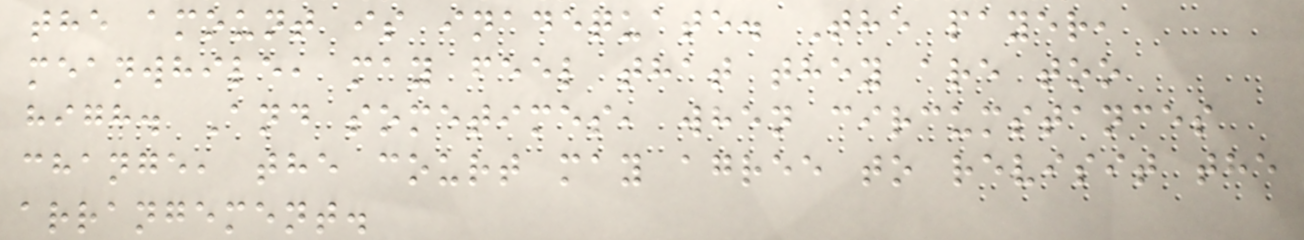the amount is inadequate. The payer,
meanwhile, may feel that they are too
high. And sometimes, when circumstances
change, the court may agree to revisit the
arrangement.
